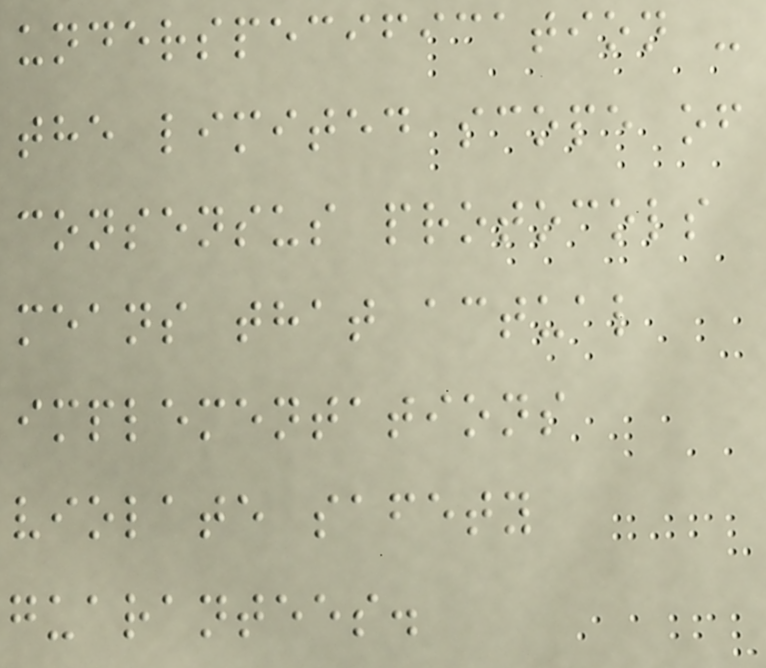underspecification -
the limited scope of
consensus protocols
means that actual
implementations
violate safety
guarantees.
